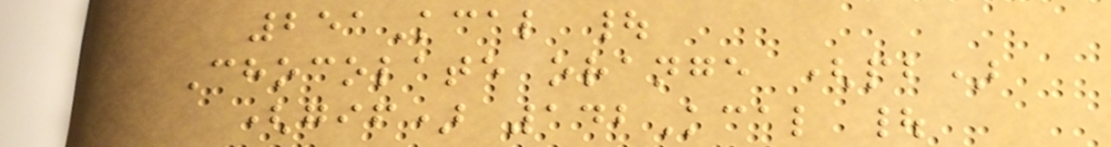251Kcal |
Chocolate orange (pb)
(gif) 142Kcal |
